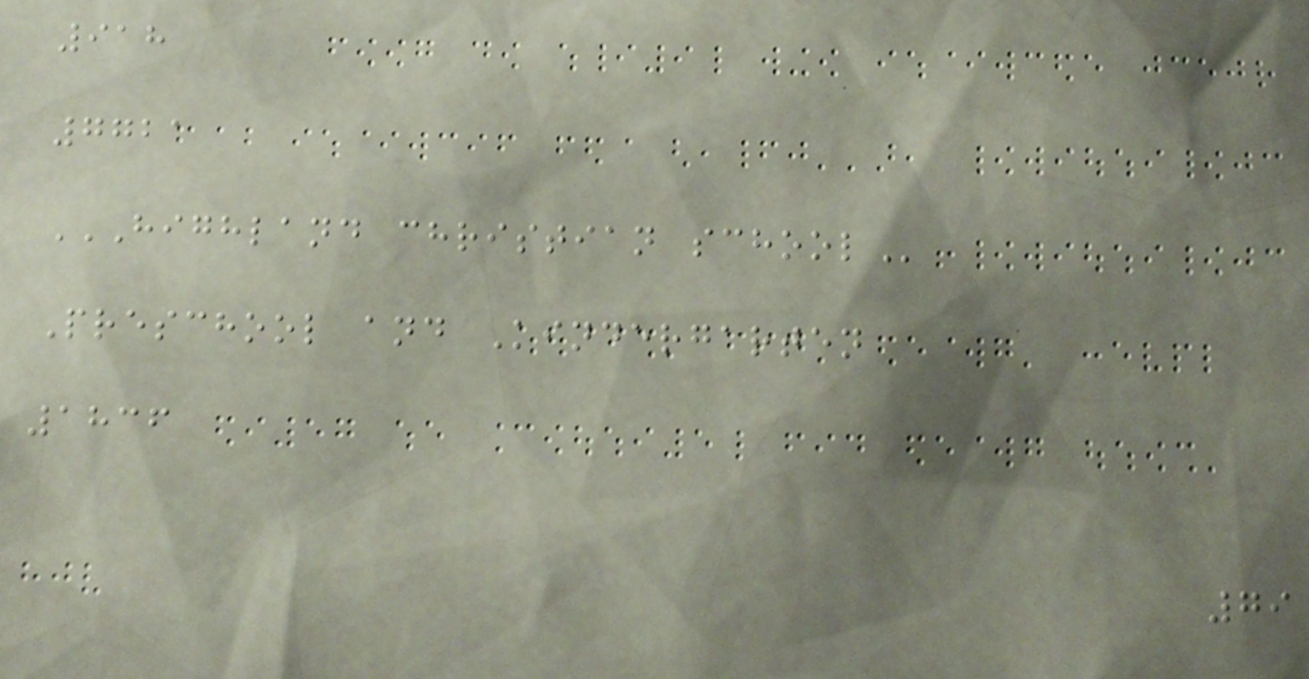918
7721
HIGHLAND CHRISTIAN SCHOOL
Preschool and Kindergarten
1836
79
